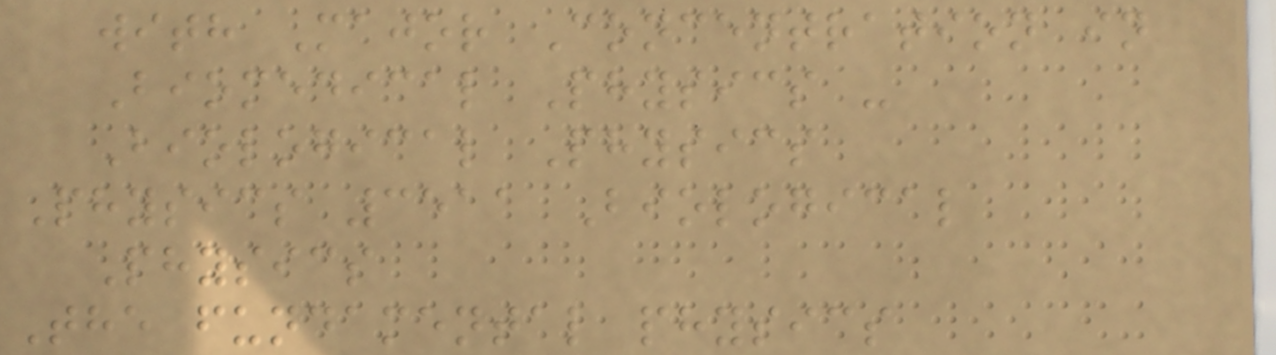with Major Concentration in
Biomedical Physics -
Biological Physics
Physics 3511 Biological
Physics
The fundamental physics
